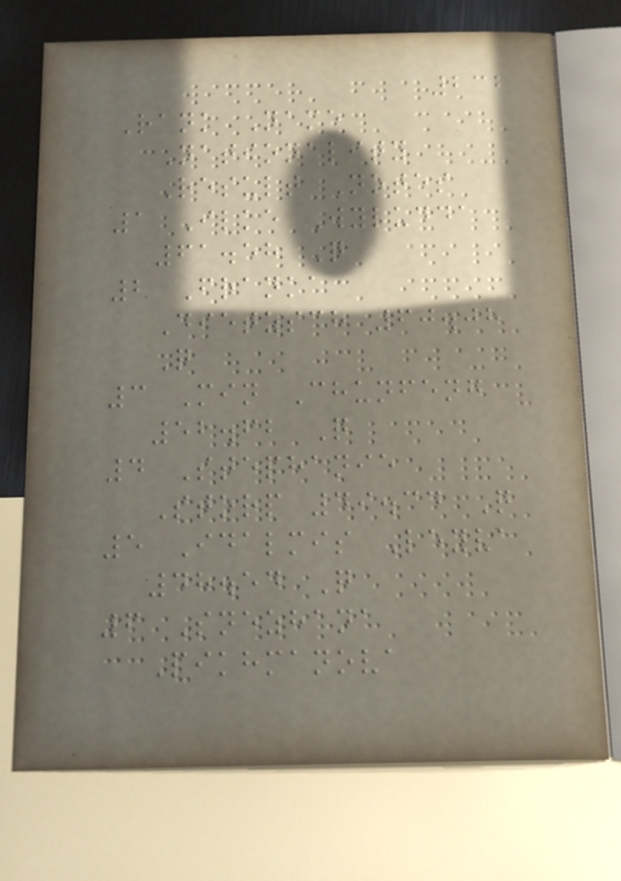232
Rank Name
Nationality
Result Notes
1 Ilke Wyludda
61.58 Q
2 Franka
Dietzsch 60.08
Q
3 Min Chunfeng
52.62 Q
4 Stephanie
Storp 49.34 Q
5 Idalmis Leyva
48.54 Q
6 Snezhana
Pikhmanova
